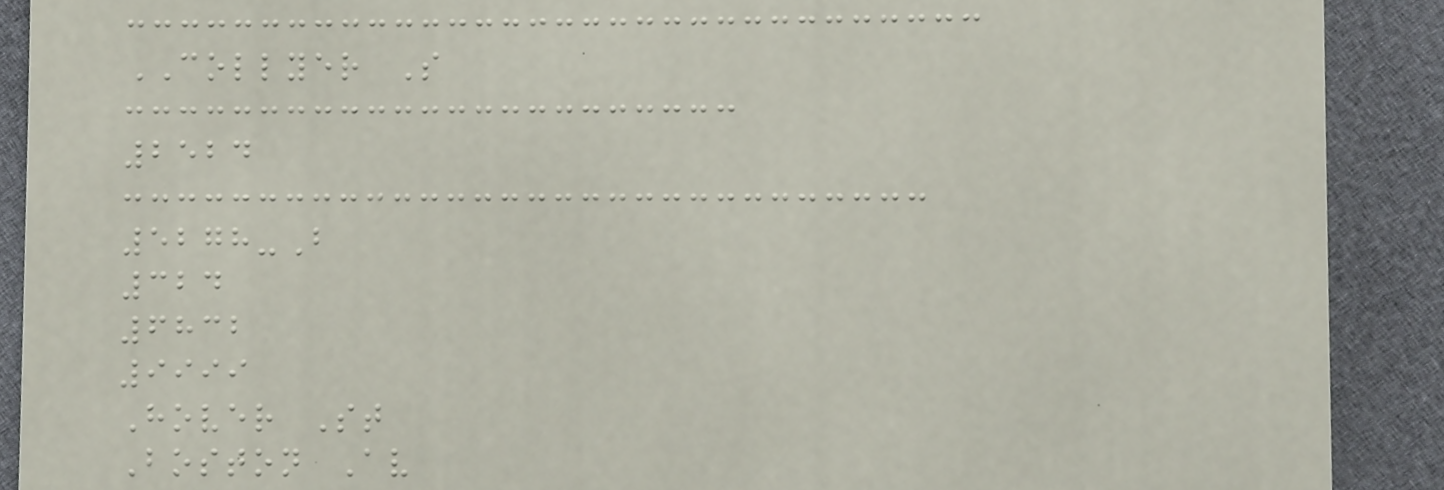COLLYER S
2524
5278-B
324
6832
9999
Hover St
Boston Av
